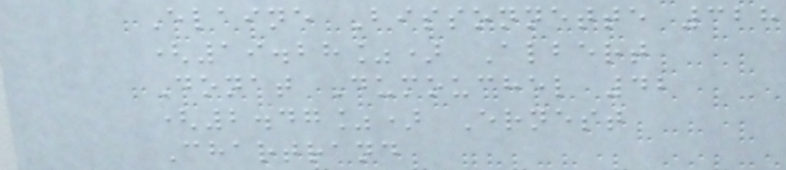Elaine Bissonnette 328
(19.28%) Albert
Donat Dumouchel 42
(2.47%) Ernest
Chartrand
